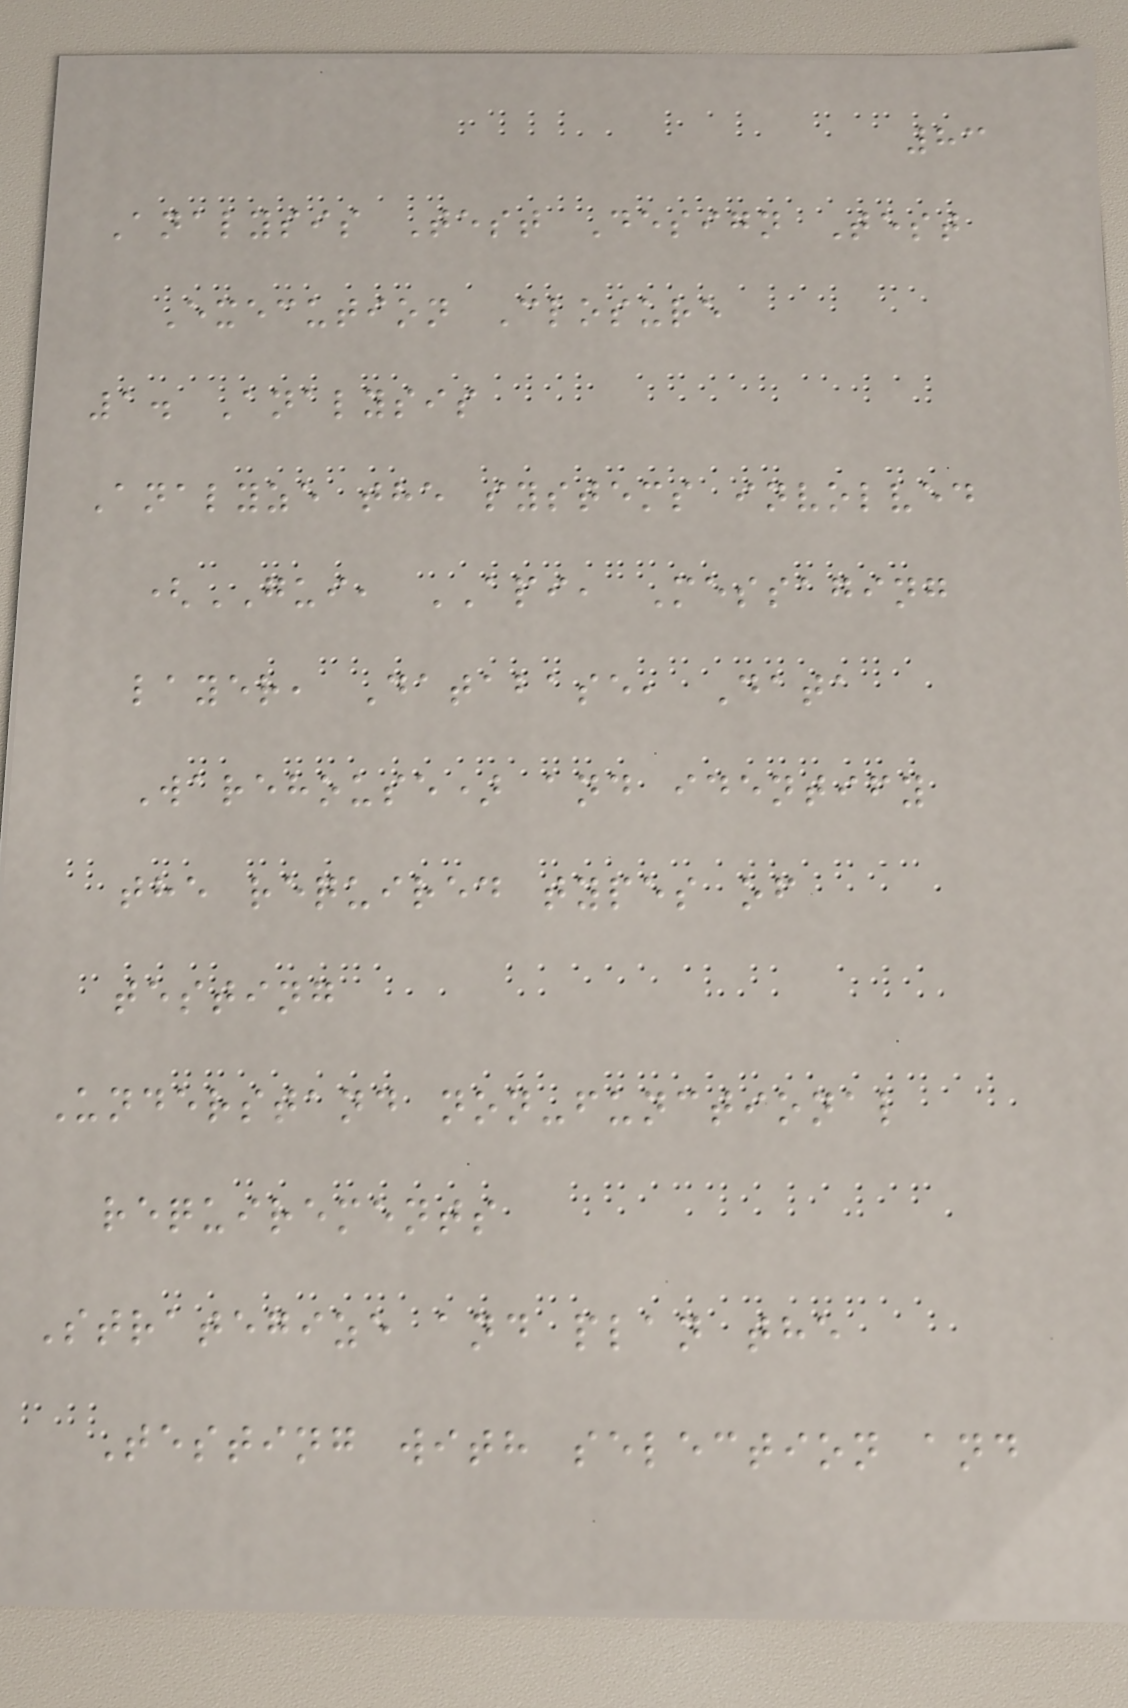83
Analysis Test Design Test
Execution Closure
1. Analysis
Analyze the systems involved
(GUI, API, Messaging
layer, Database, Data
Warehouse) and identify
the required types of
testing
Understand non-functional
requirements
Strategize and plan the
Testing with selection and
